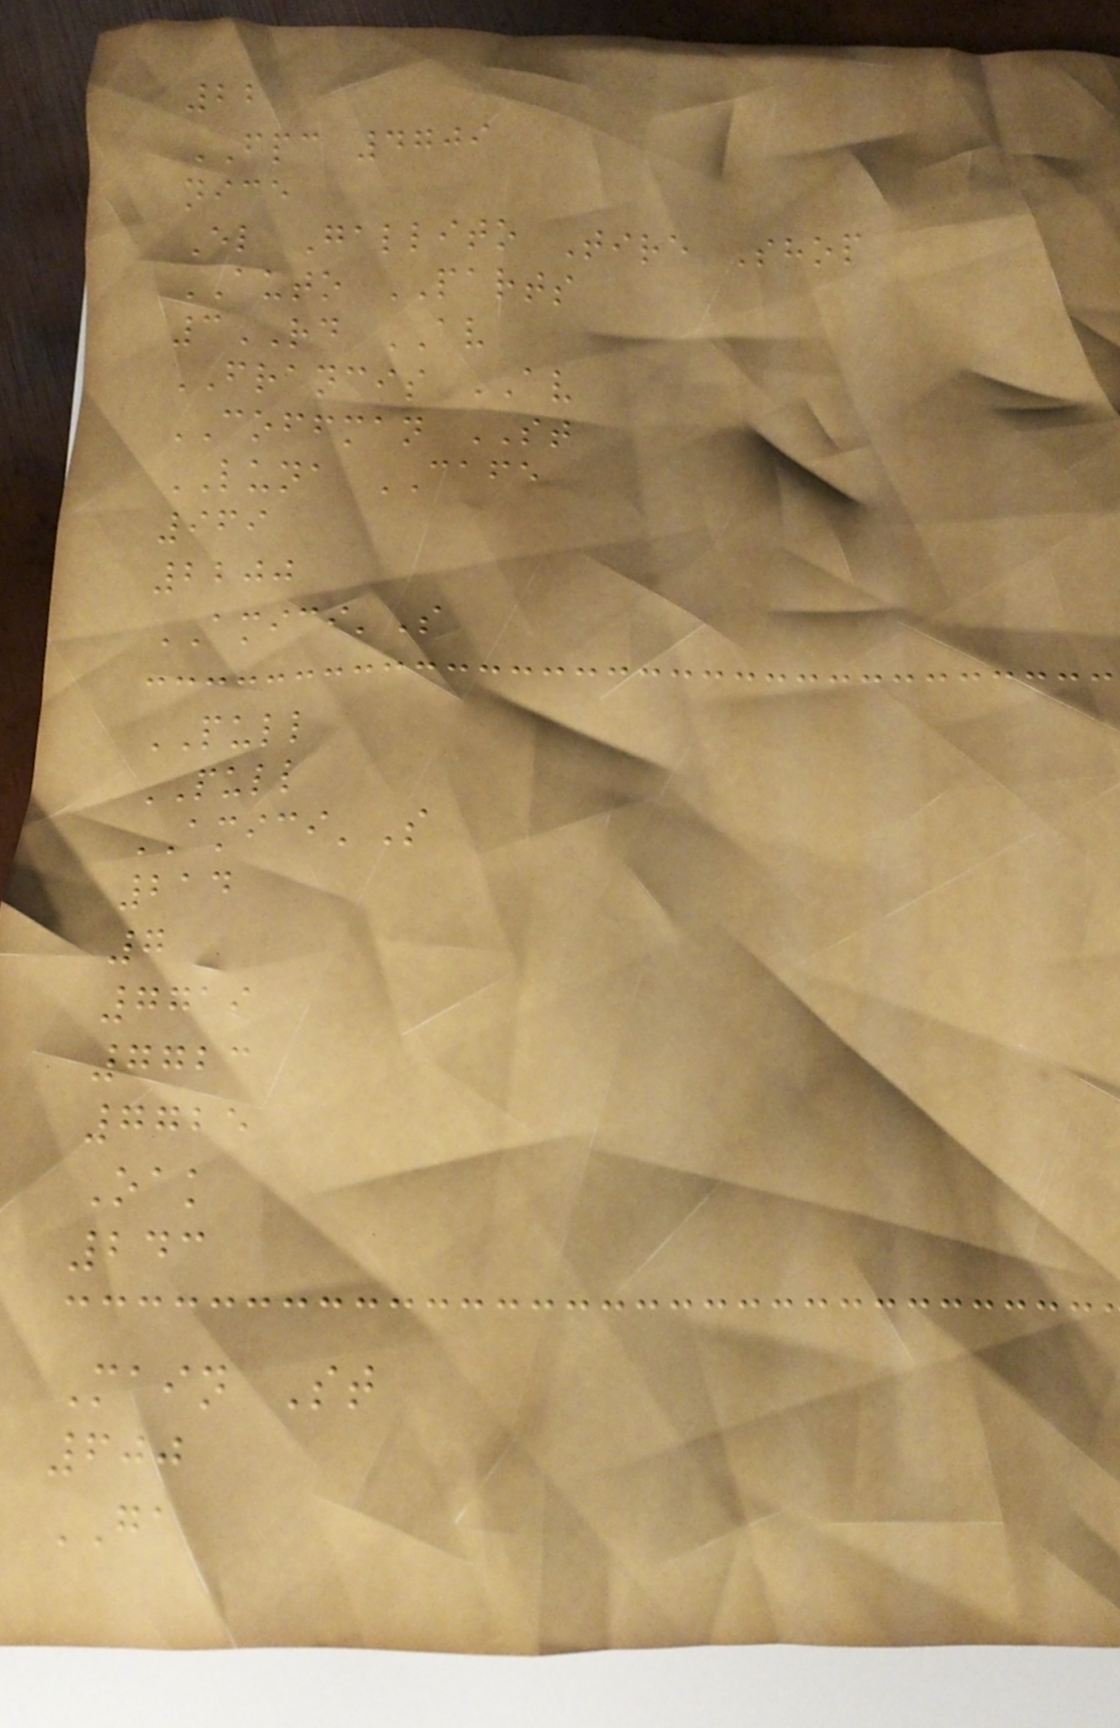22
FPC 4709
nice
El Gallito Tire Shop
AUTO PARTS
3RD AV
FRANCIS AV
COFFMAN ST
LUNA CAFE
969
2200
AMICI'S
PULL
PULL
AMICI'S
214
7
7719
7723
7725
Oak
243
Main St
600
GA
